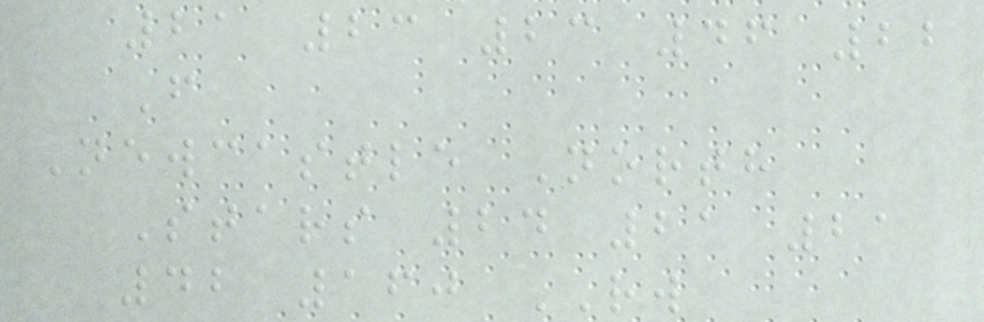21 23 23 46 22
F
Newcastle North
Stars 24 21 21
42 160 RW
